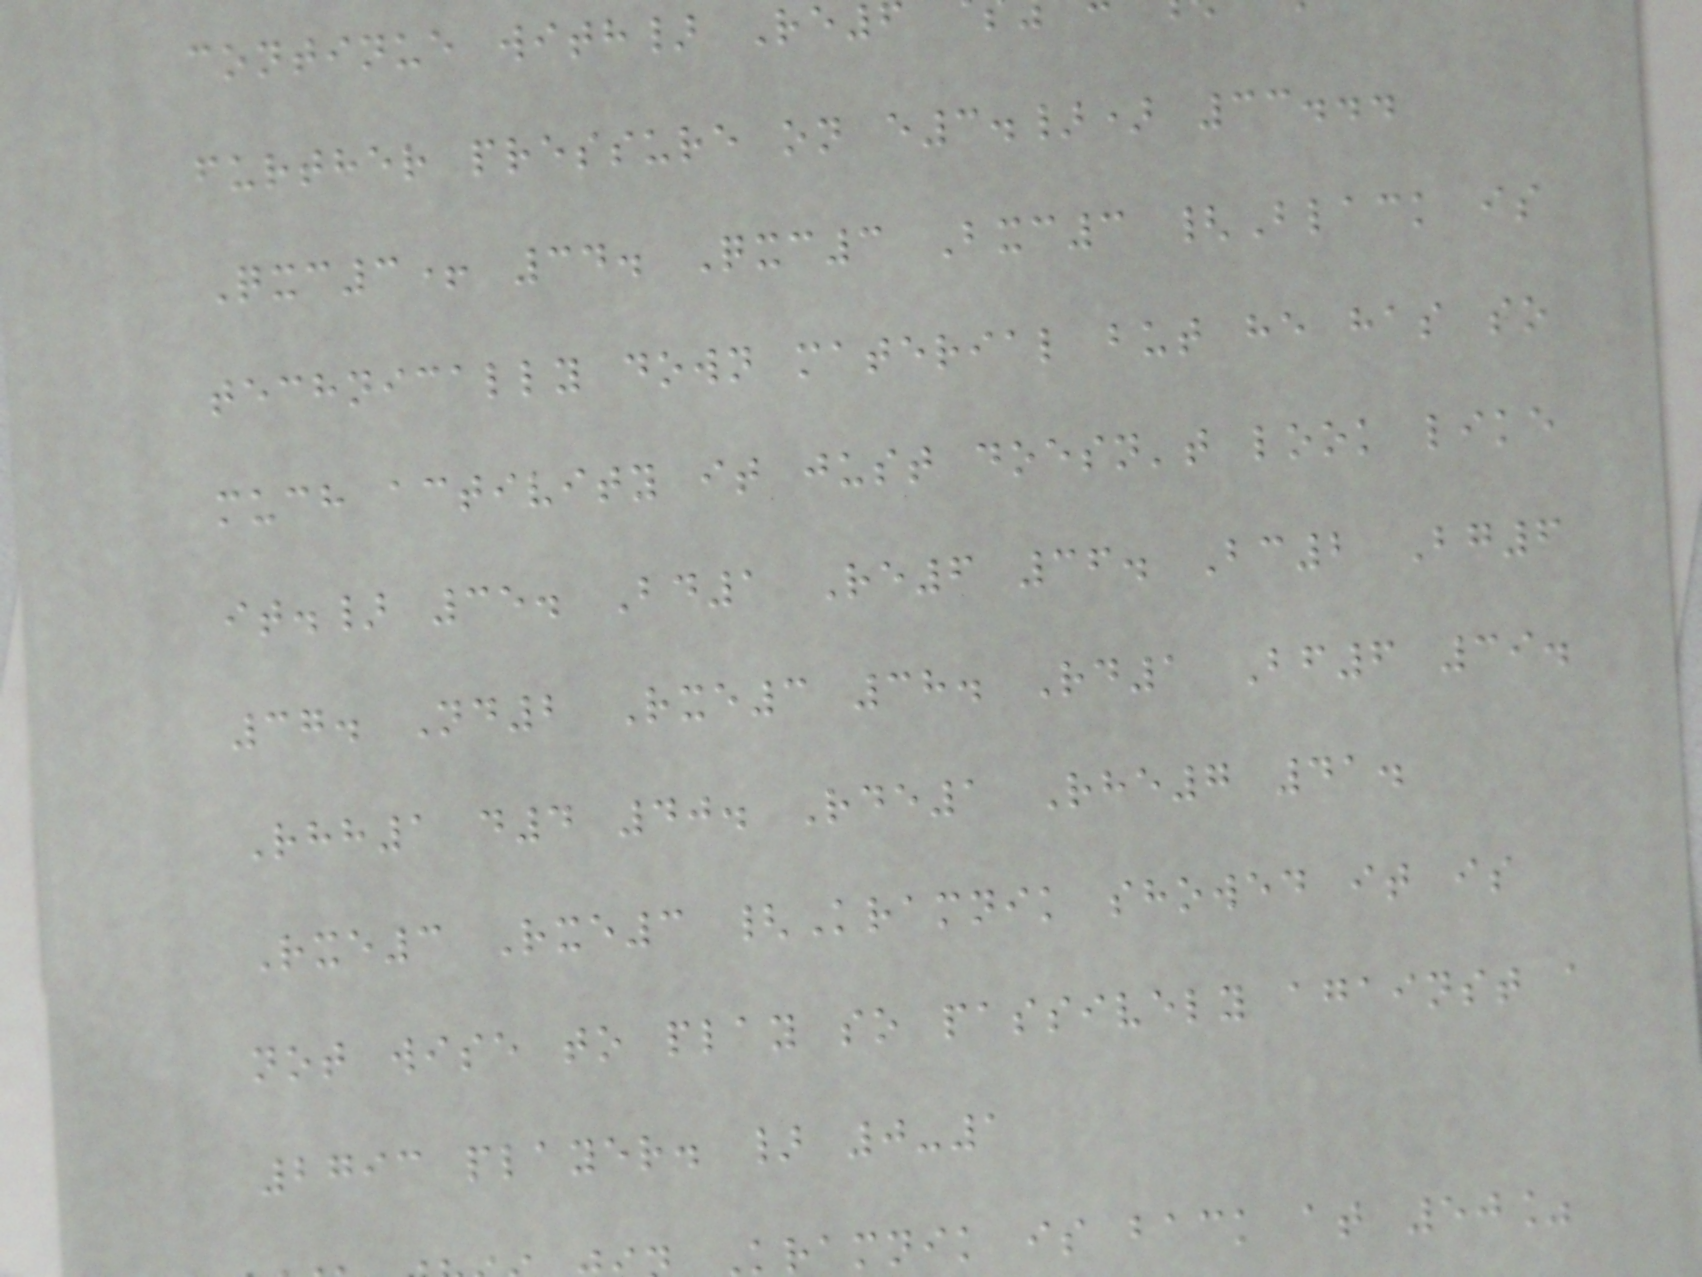continue with} Re6
further pressure on e3.}) 33...
Qxc3+ 34. Qxc3 Bxc3 {Black is
technically down material but he has so
much activity it just doesn't look like
it.} 35. Bd1 Re6 36. Bc2 Bg6
37. Nd2 Rxe3 38. Rd1 Bf6 39.
Rhh1 d4 40. Rde1 Rhe7 41.
Rxe3 Rxe3 {Kramnik showed it is
not wise to play so passively against a
2793 player. } 0-1
kramnik is back at 50%
